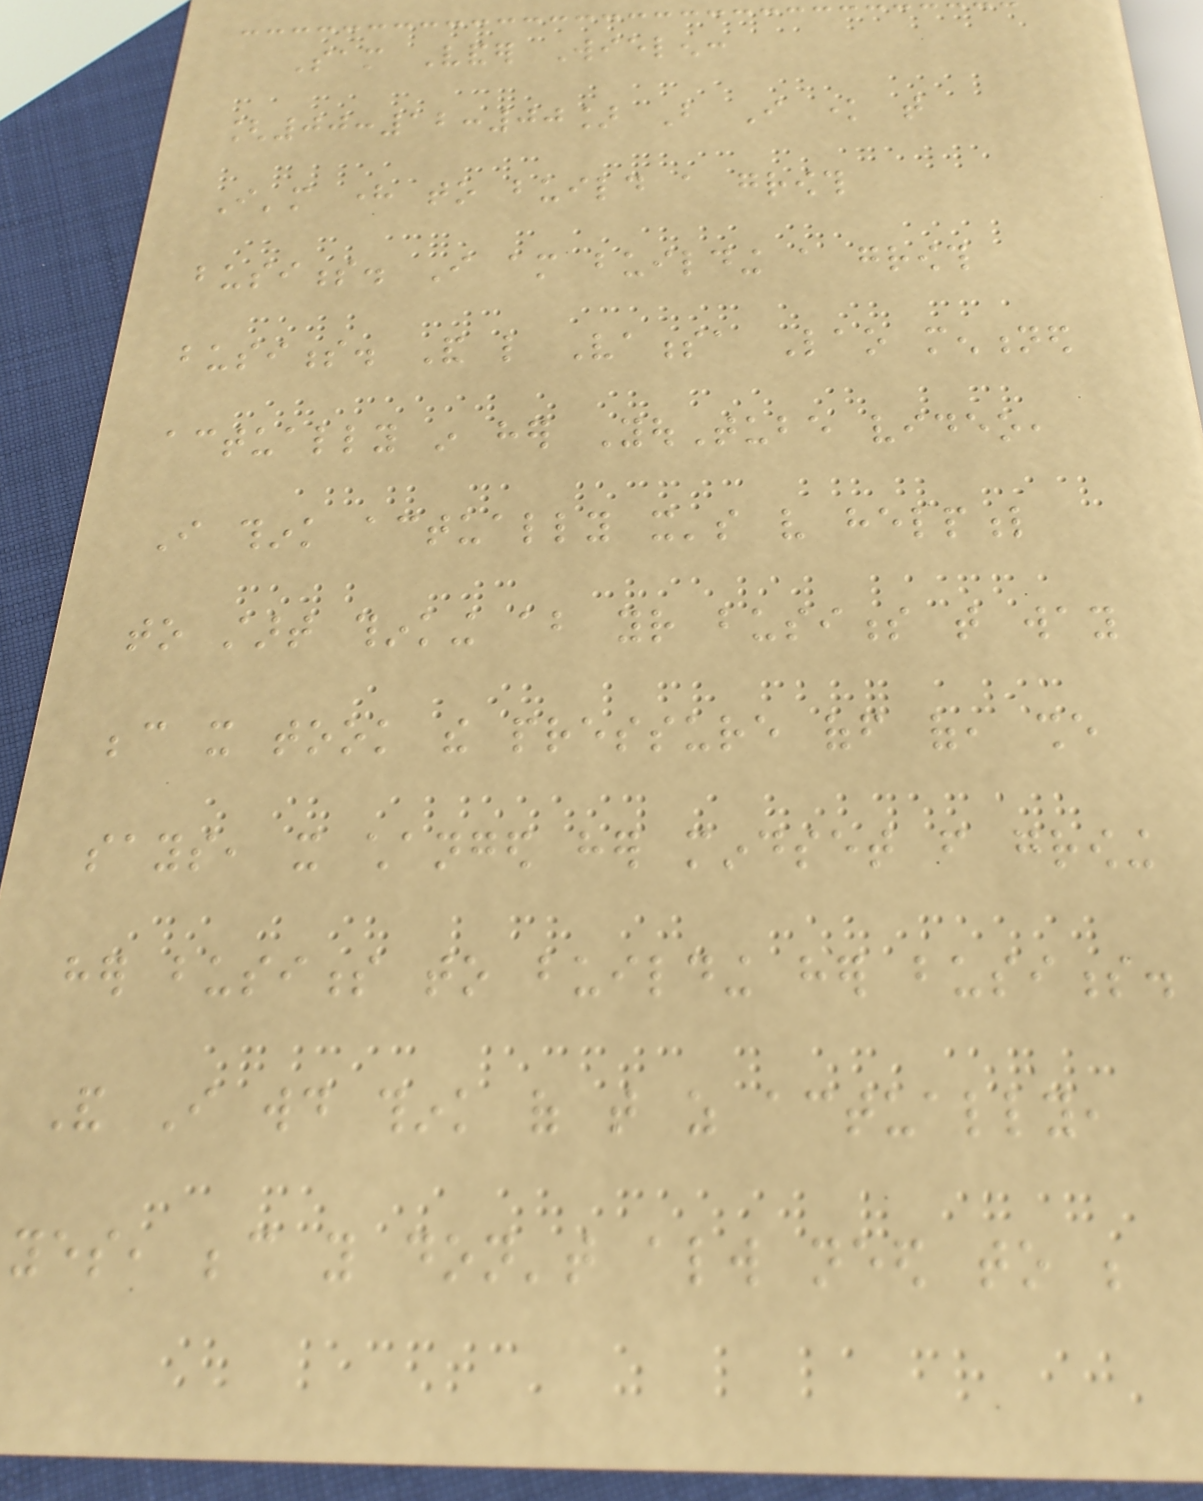Sam Vander Wielen:
[00:12:00] But I know that
I'm here to build a growth
business. I am building a growth
business. And like Vanessa Lao mentioned
actually in her YouTube video,
I think actually it's very helpful
to start thinking about your business that way
because it took the pressure off of, she
says, it changed her mindset from growing
her business to building her business.
And I would think of that as actually,
yes, because you don't always need to be
